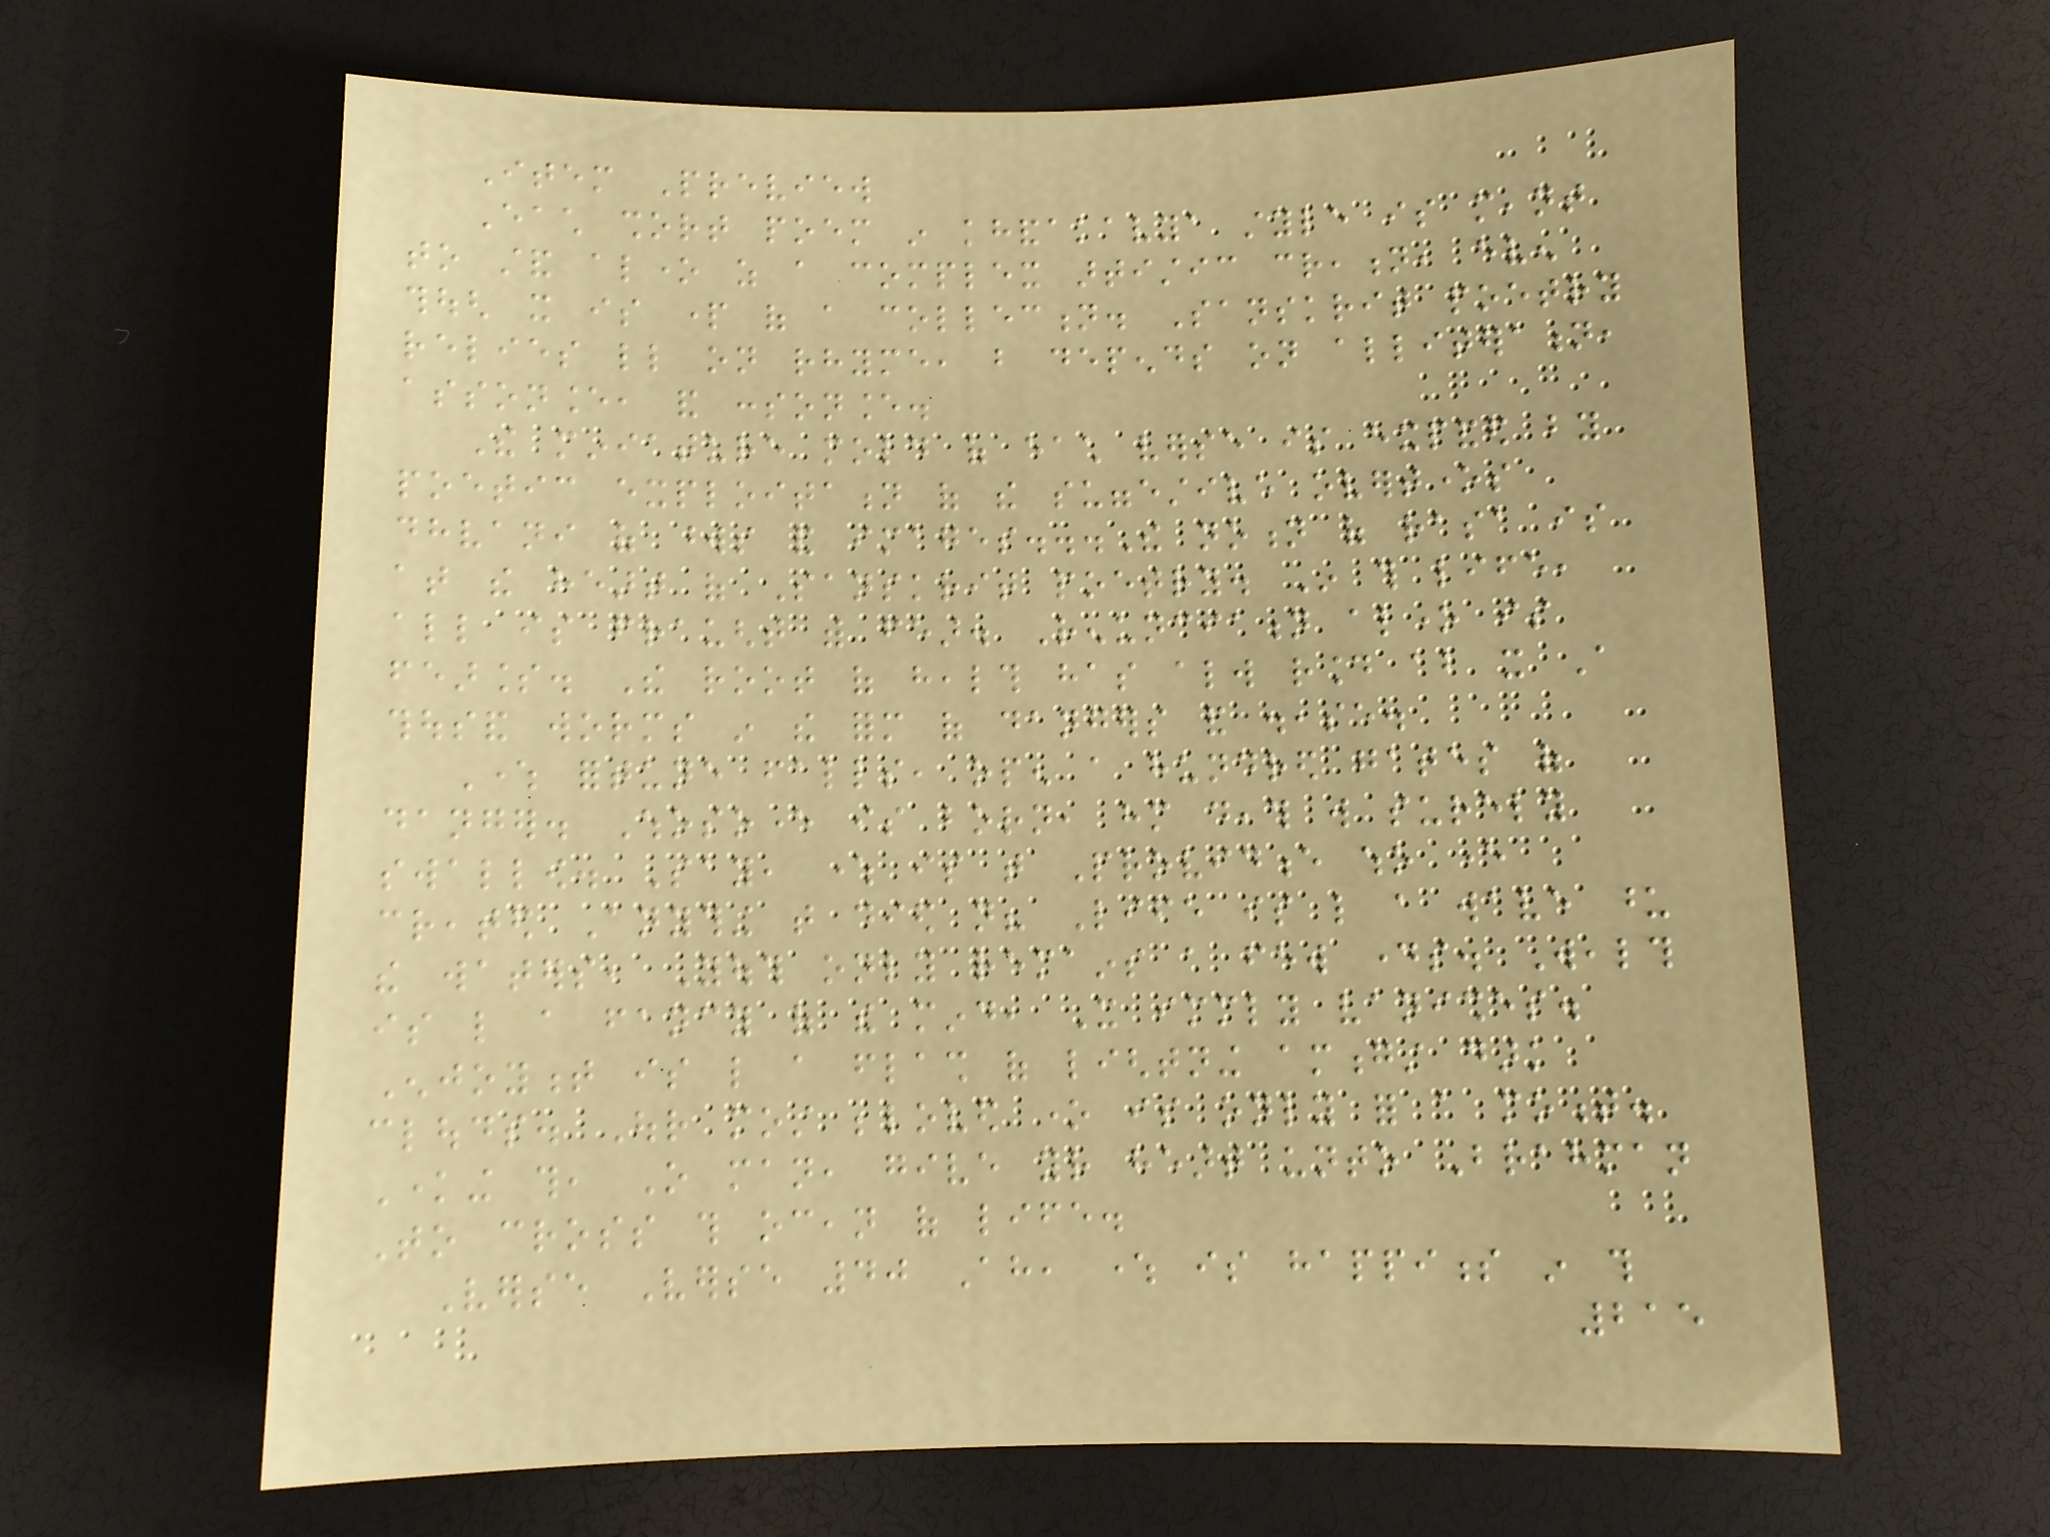Item Preview
Each short poem in khandakavya style is meant
to stand alone as a complex artistic creation, even
though it is part of a collection. Sanskrit poetry
relies little on rhyme, but depends on alliteration,
assonance, and consonance.
The miniature mold of each verse is expanded by
poetic exploitation of the suggestive overtones
dhvani of words and images...The notion of rasa is
at the heart of Sanskrit poetry. In this life,
all is fraught with fear. Renunciation alone is
fearless. The root of health has always round about it A
thousand worms in the form of dangers and disease.
Where fortune falls, open a hundred gates of
danger. Whosoever is born, him death will surely
swallow. Say, where is that Providence who ever
created Anything that died not? Life is like a wave upon
the waters, Youth only remains a few days. Wealth
is like a fancy of the mind, It immediately vanishes.
Enjoyment is like a flash of lightning amongst dark
clouds. Our most beloved one is only for a moment.
Knowing this, O man, give your heart unto Brahman
To cross this ocean of life.
Verse Verse 40 Ah, where is happiness in this
215
